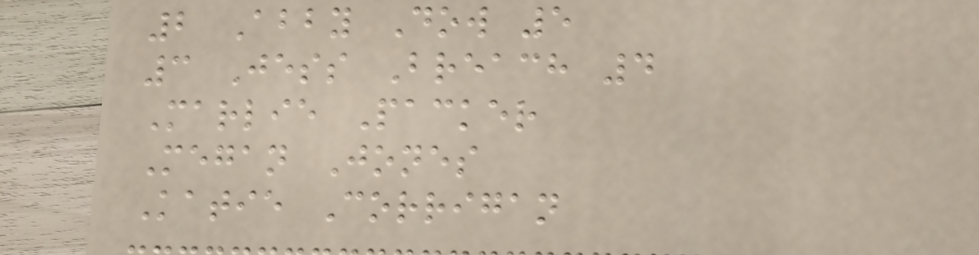2 Abby Dow 5
3 Jess Breach 4
Marlie Packer
Megan Jones
Katie Corrigan
